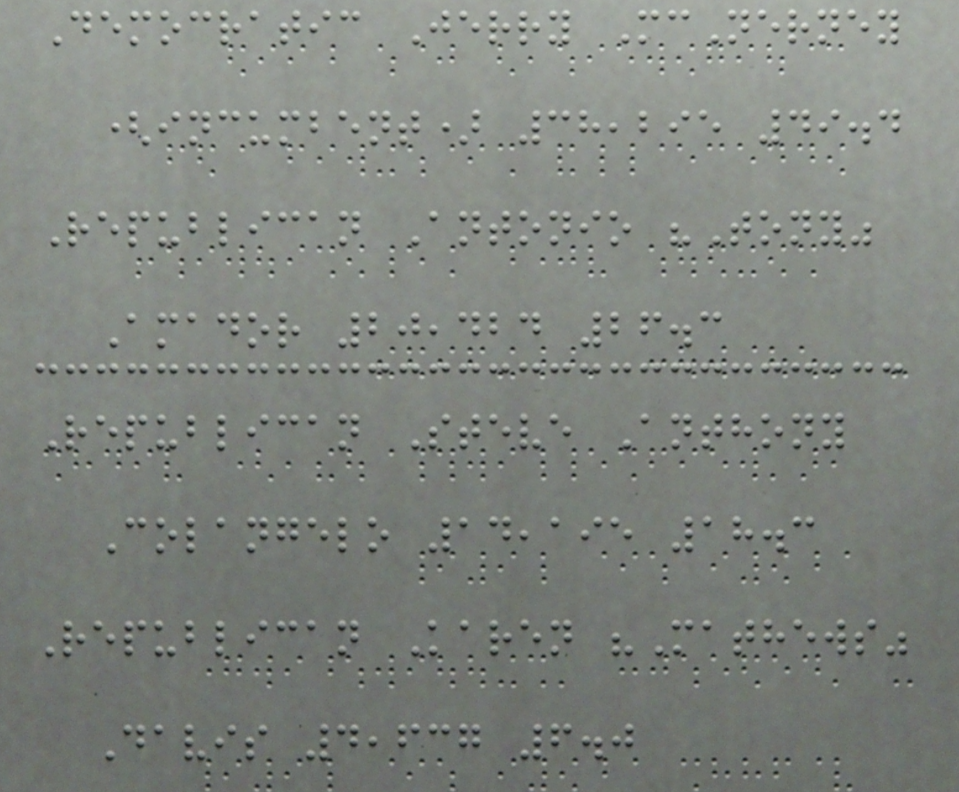Democratic Jerry McNerney
(incumbent) 38,295 49.4
Republican Antonio "Tony"
Amador 20,424 26.3
Republican Steve Anthony
Colangelo 14,195 18.3
Republican Karen "Mathews"
Davis 4,637 6.0
